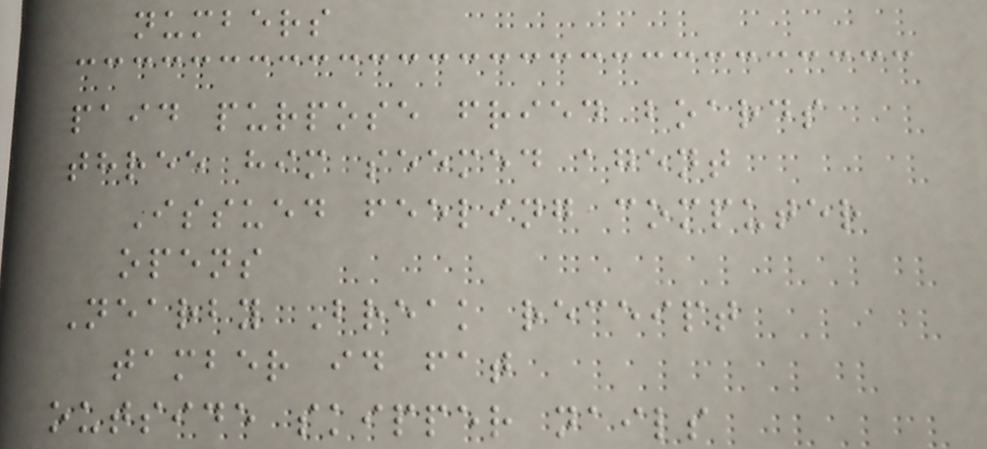numbers
paid purpose fried boards
three him seemed agent
Issued feeling computer
opens
Nearby Break receipt
tamber id fat
outside skipper nails
